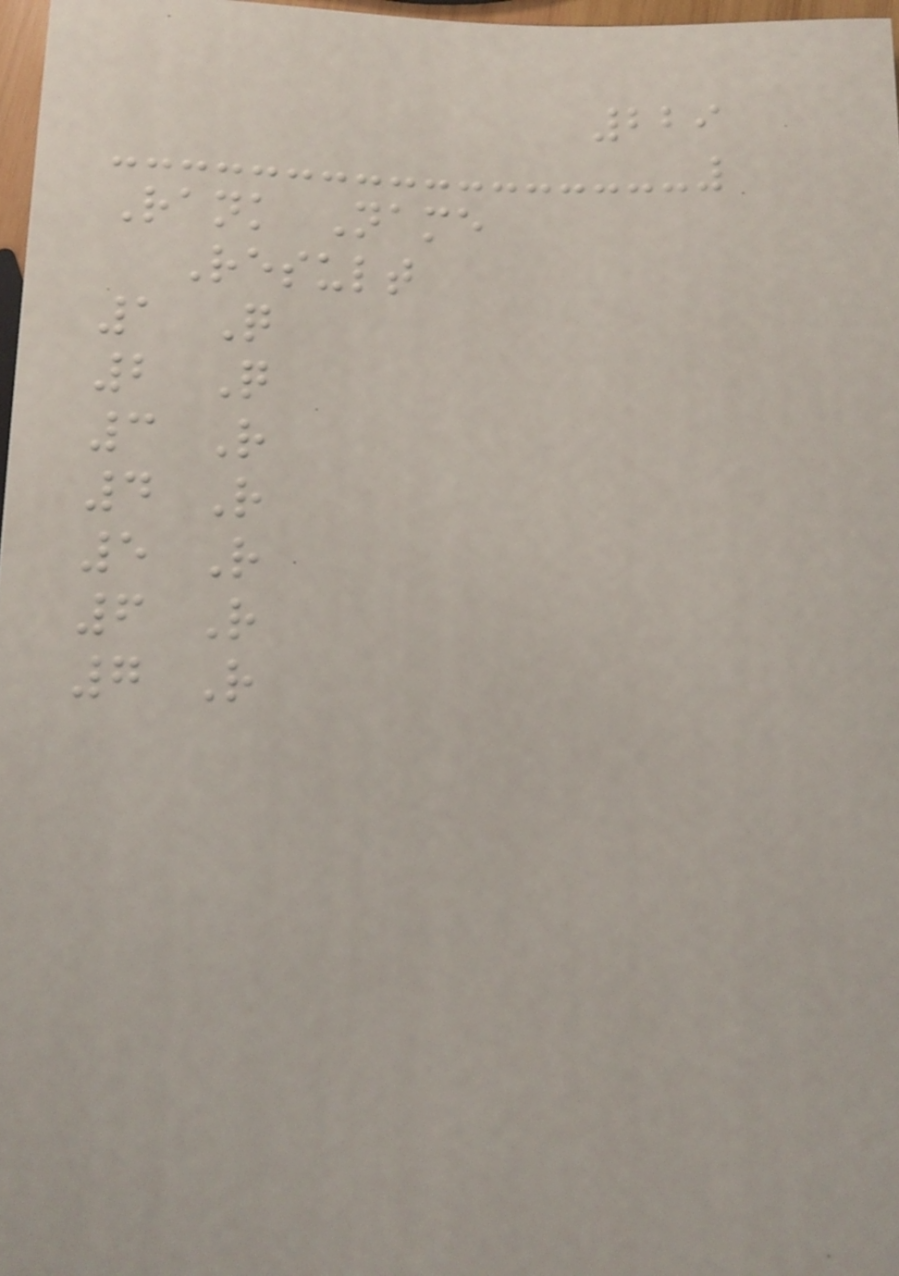229
Rank Name
Result
1 Q
2 Q
3 R
4 R
5 R
6 R
7 R
